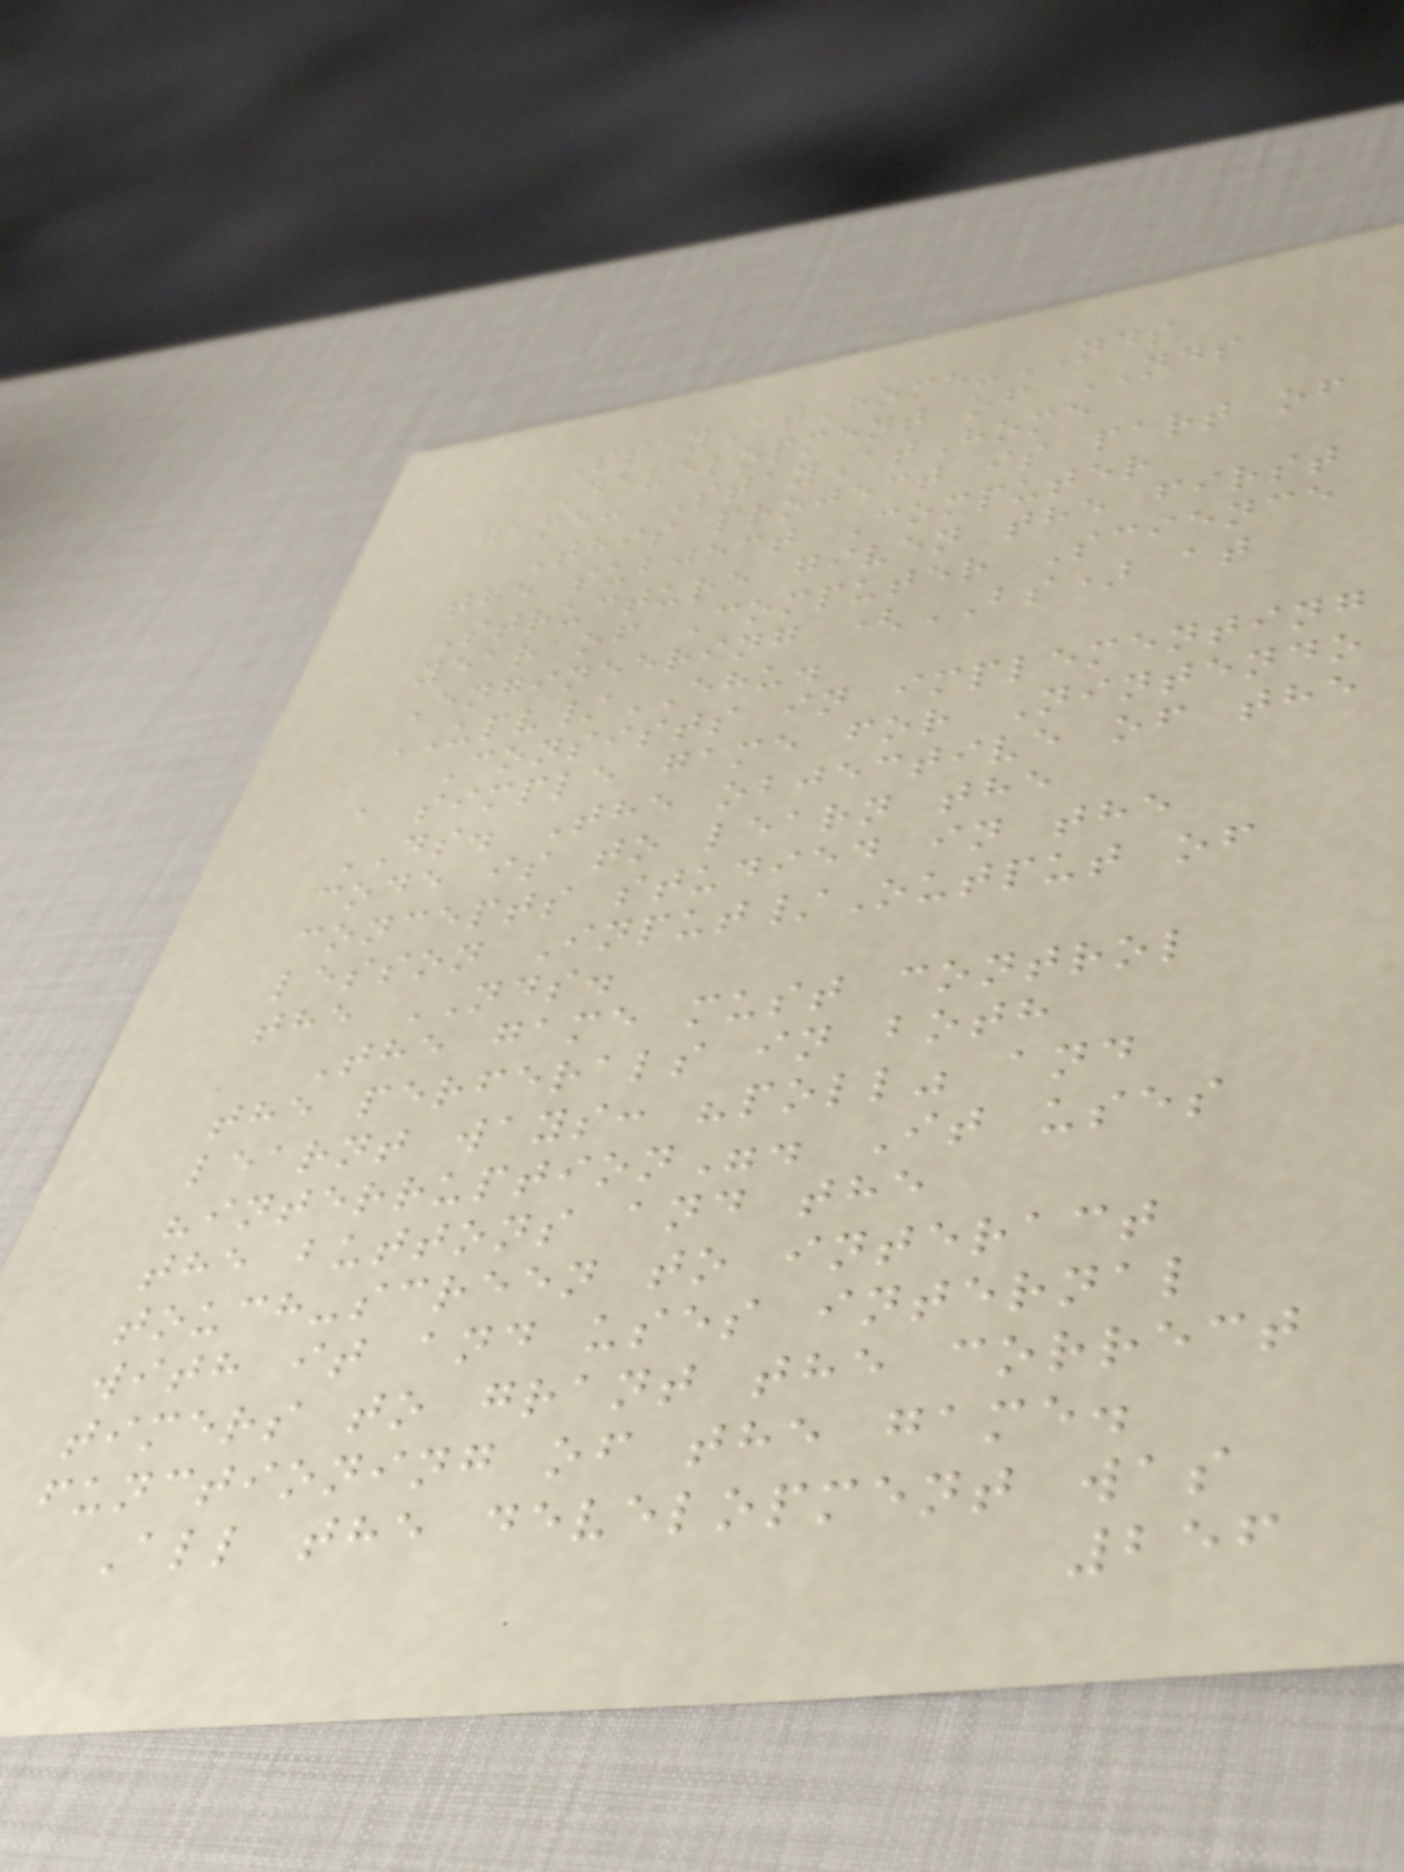StayAtHome-NDS
Development of NDS
game: StayAtHome
This project is part of
the subject Computer
Structure given the first
year of Computer Science
Engineering (BS) at
UPV/EHU.
Consists in implementing
a simple game for Nintendo
DS. The objective of the
code is to learn the
concepts studied in the
lesson Input/Output of
the NDS.
The game must control
the perferals in both
learnt ways: "poll" and
"interruption". It uses
the buttons and the
touch-screen to interact
with it and uses internal
timers to grant the correct
functioning of the game.
All the development was
256
